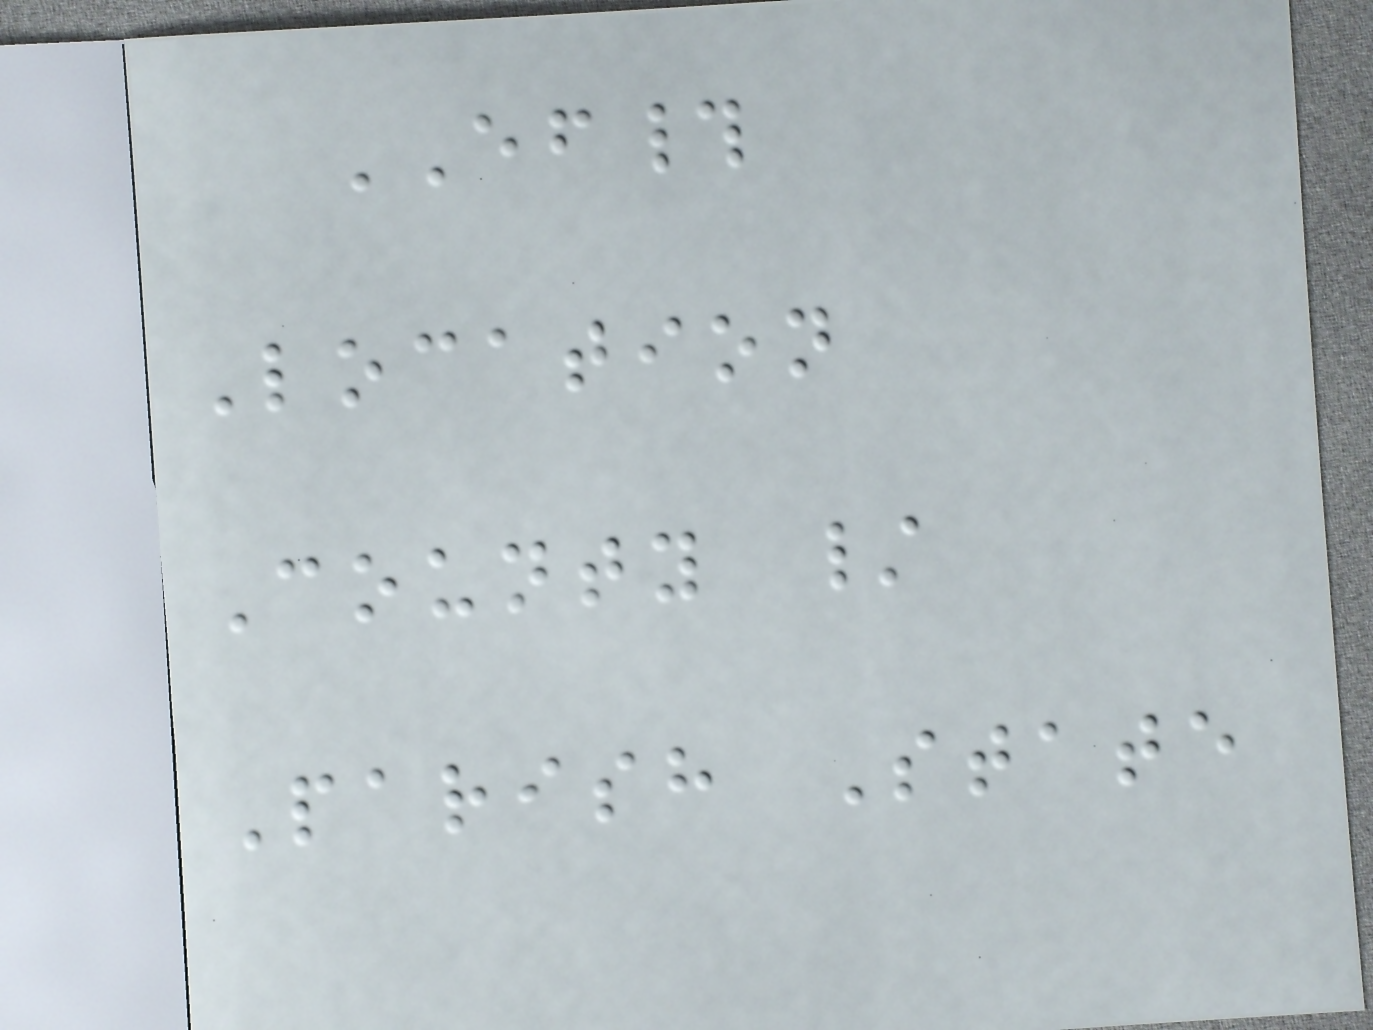EF#
Location
County /
Parish State
